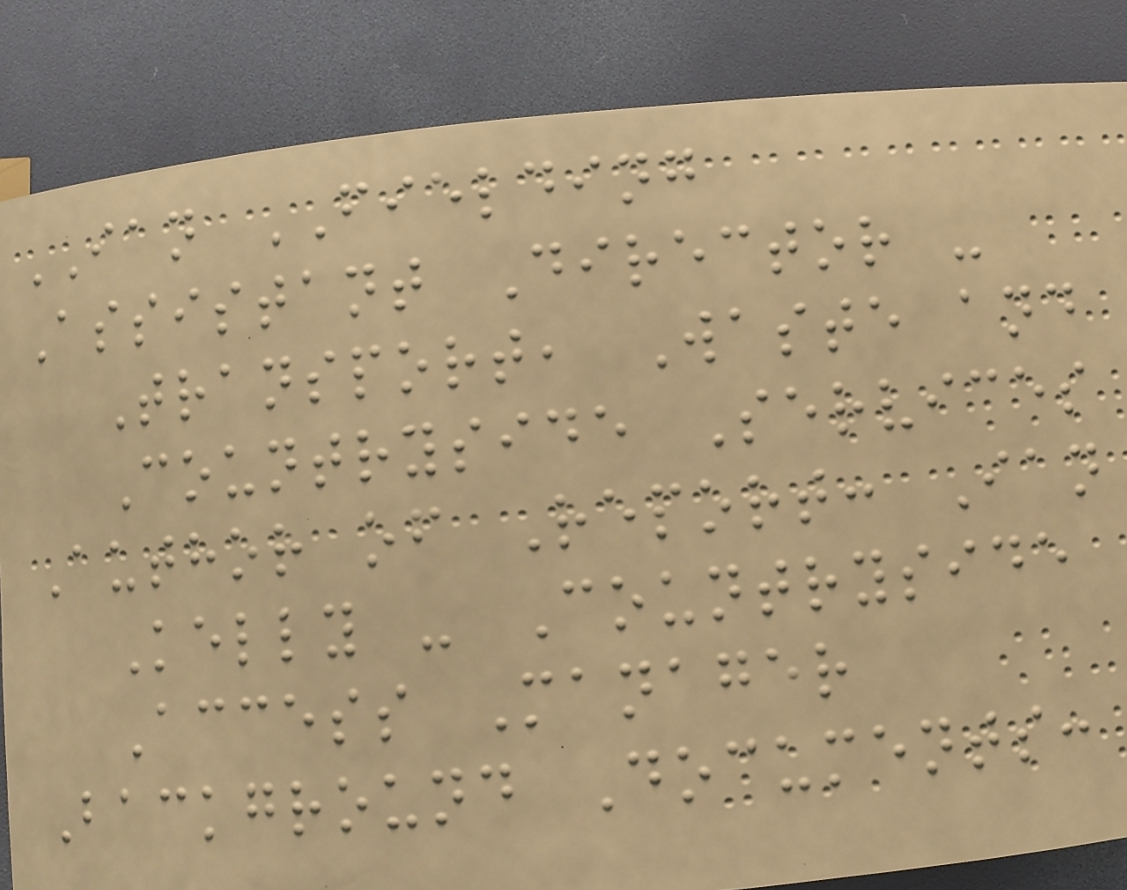IAN FIELDING
Assistant Director -
Transport, Waste and
Countryside Services
Author of Report: Ian
Kelly - Countryside
Access Manager
Background Documents:
